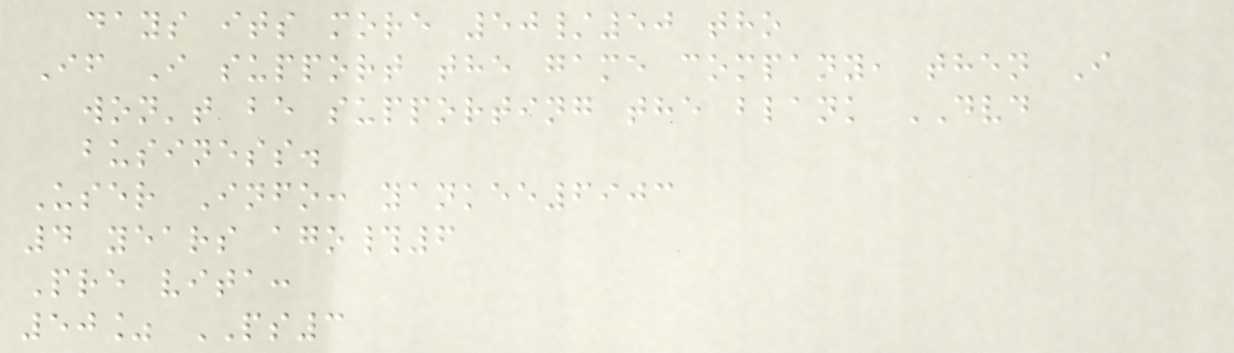days its more 50/50 tho
If I support the game company, then I
won't be supporting the blank DVD
business.
User Info: yankee6903
4 years ago#6
Pre vita:
50% PS3
